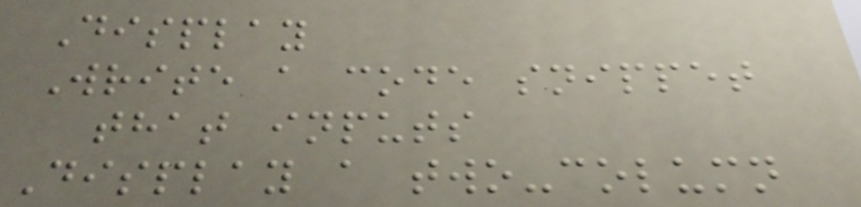Display
Write a code snippet
that inputs
Display a two-column
